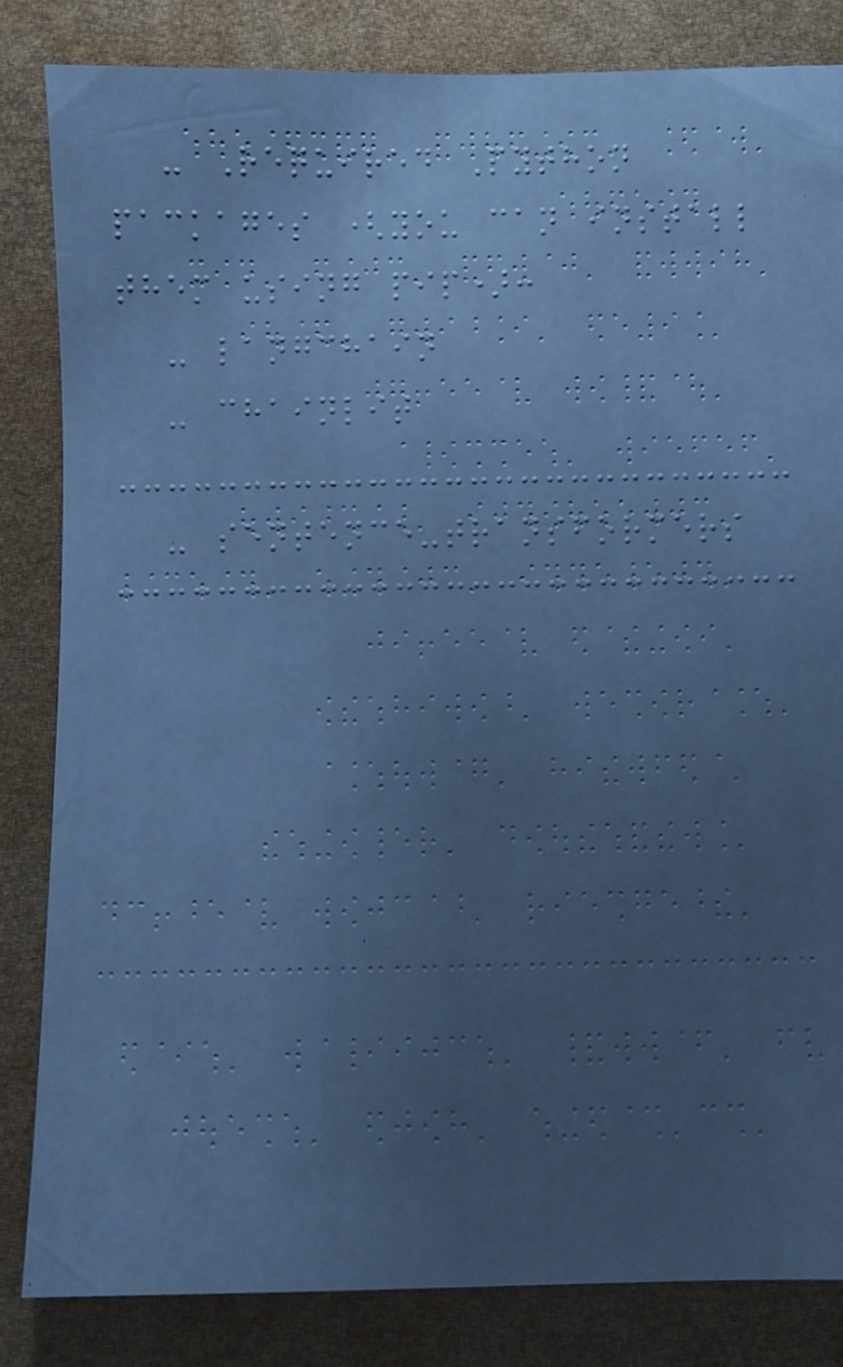- Required Python
packages (you can install
them using pip):
- langchain
- chainlit
- sentence-transformers
